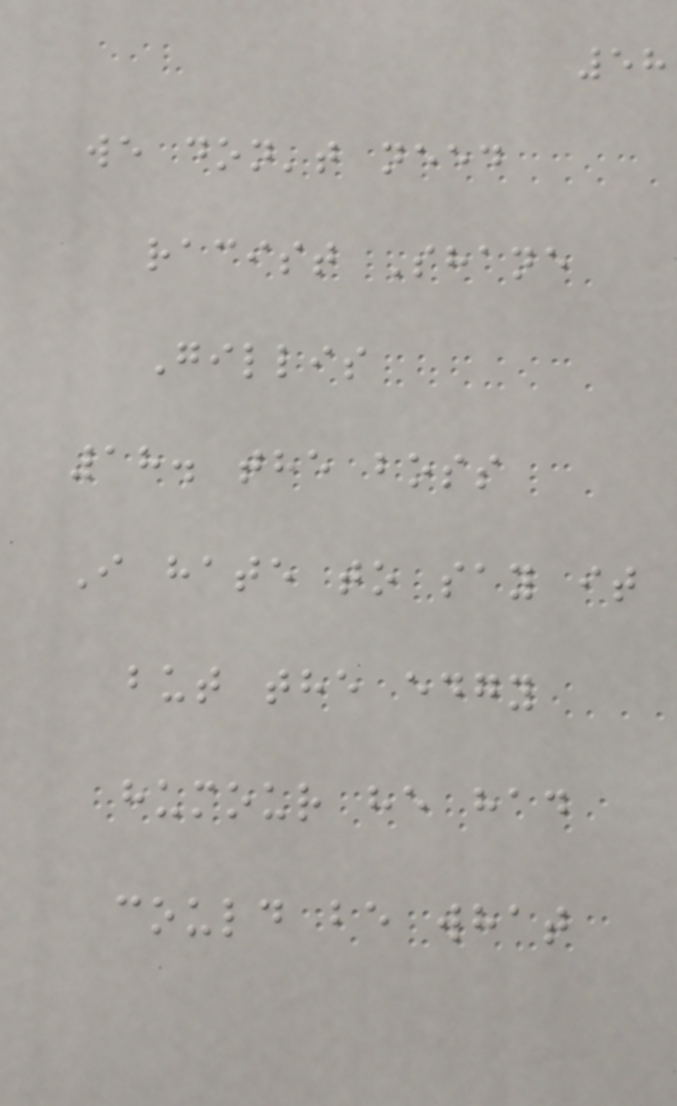58
we don't need
racist Shane
Gillis
18. the boss
I hate to say it
but the edgy
humour he had
could be what
